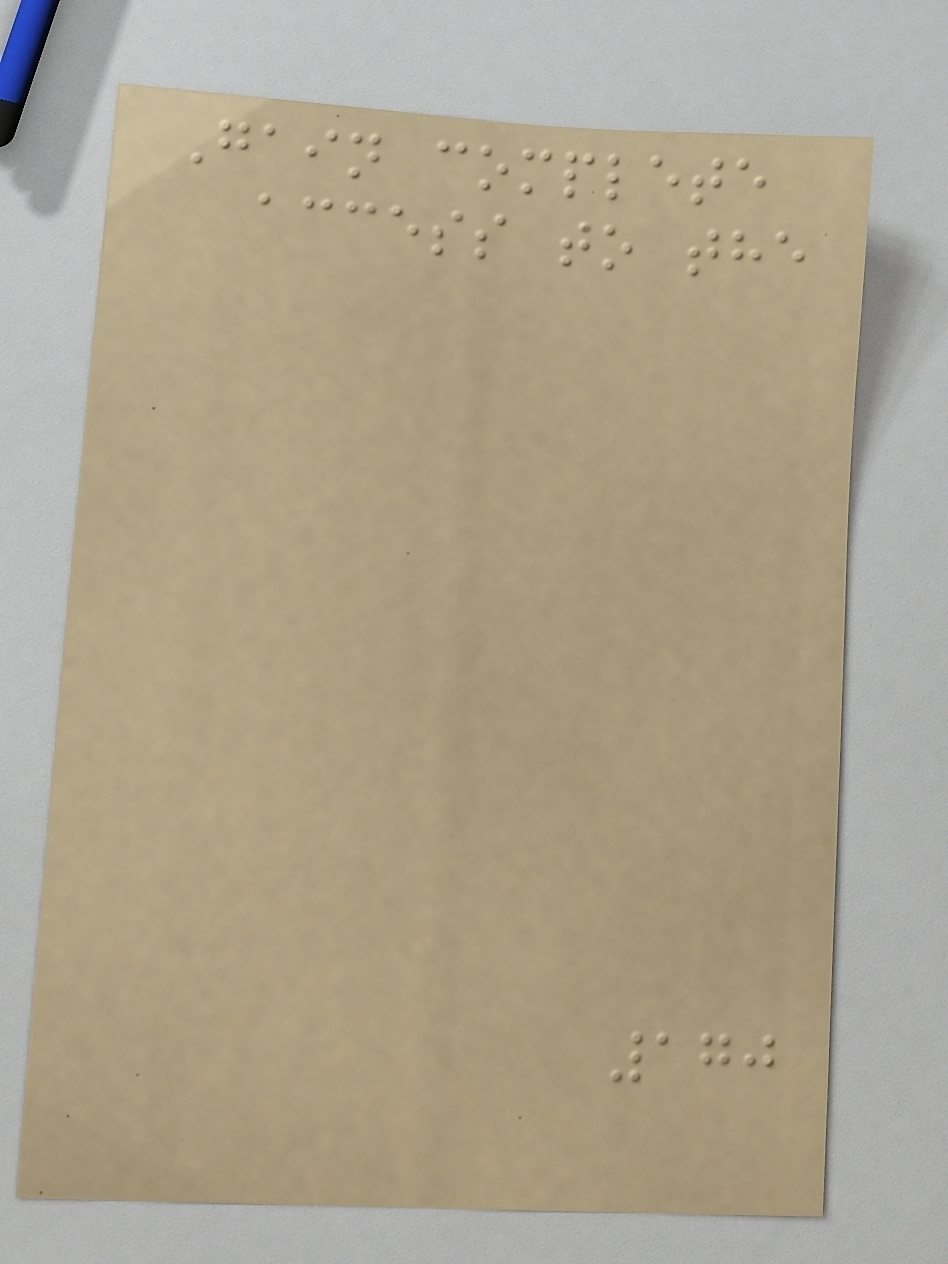Gain complete
access to the
170
